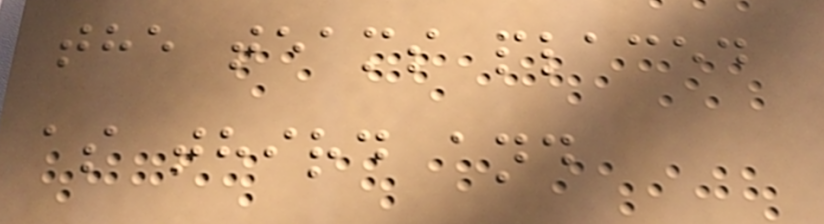the teams placed
as third and
